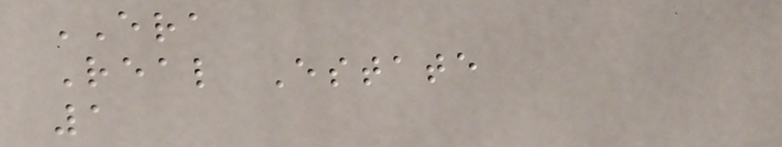ERA
Real Estate
1
